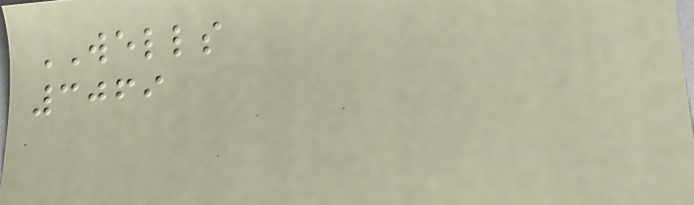WELLS
3069
